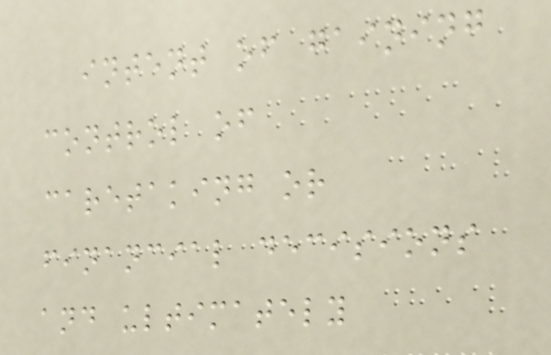intent of gaining
control of
caretaking or
financial decisions
and ultimately
